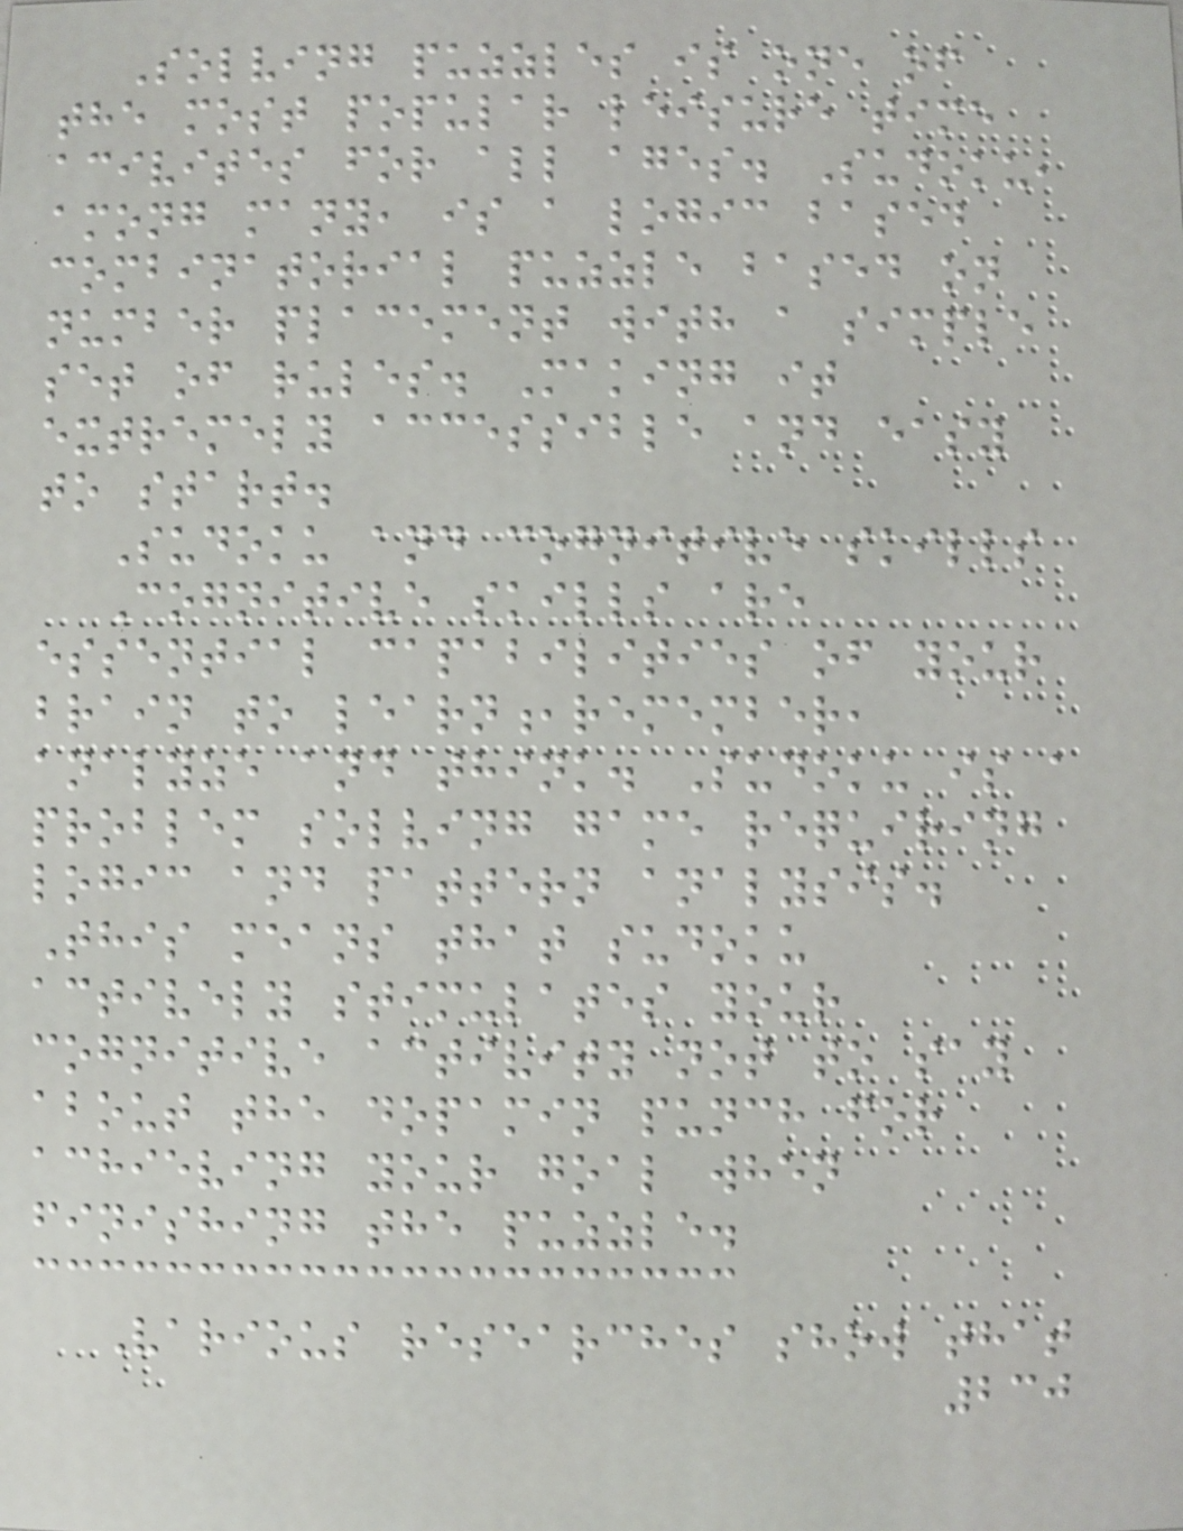Solving puzzles is one of
the most popular leisure time
acivites for all ages. Sudoku,
among many, is a logic based
combinatorial puzzle based on
number placement with a simple
set of rules. Making it
extremely accessible and easy
to start.
Sudoku and cognitive skills
Cognitive skills are
essential capabilities of your
brain to learn,remember,
analyze and think. Sudoku is a
problem solving game requiring
logic and pattern analysis.
This means that sudoku
actively stimulates your
cognitive activity not to say
about the dopamin punch for
achieving your goal when
finishing the puzzle.
Various researches show that
230
